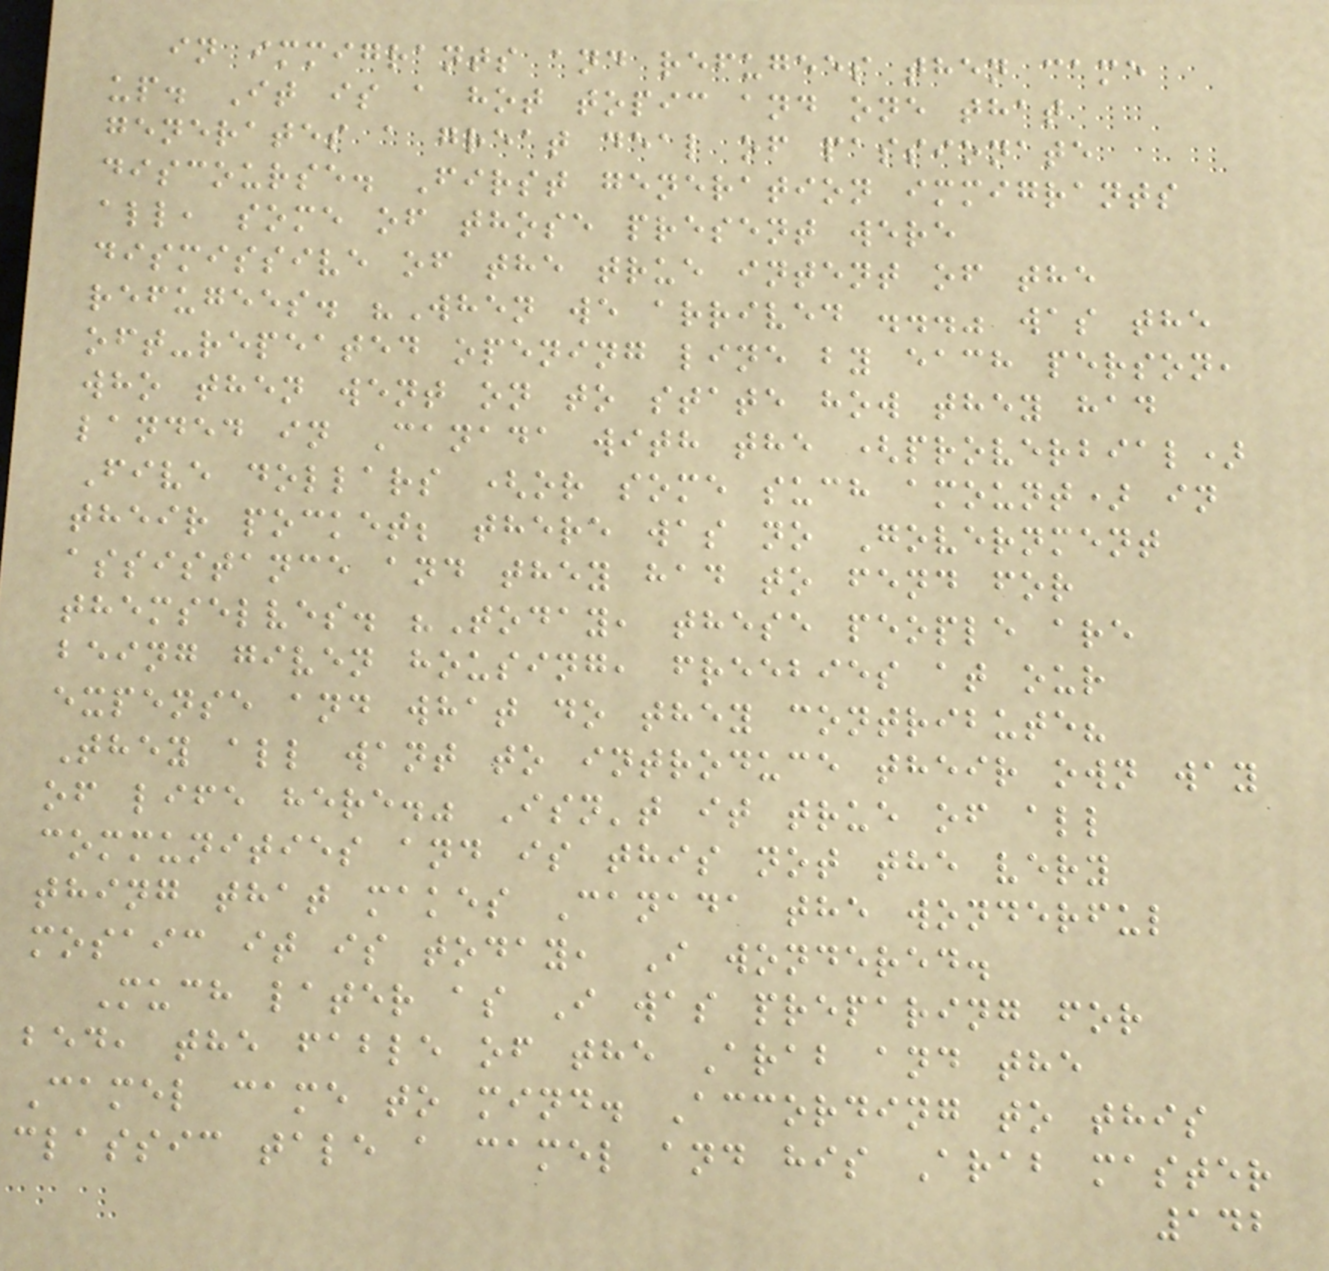in immigrants and refugees then came
up. It is a hot topic and one that
generates a great deal of passionate
discourse. First generation immigrants
all, some of those present were
dismissive of the true intent of the
refugees. "When we arrived ..." was the
oft-repeated opening line by each person,
who then went on to state how they had
landed in Canada with the (proverbial)
Five dollars (or some such amount) in
their pocket; there was no Government
assistance and they had to fend for
themselves. "Today, these people are
being given housing, freebies at our
expense and what do they contribute?
They all want to introduce their own way
of life here." Isn't it true of all
communities and is this not the very
thing that makes Canada the wonderful
mosaic it is today, I wondered.
Much later as I was preparing for
bed, the fable of the Arab and the
Camel came to mind. According to this
classic tale a camel and his Arab master
142
